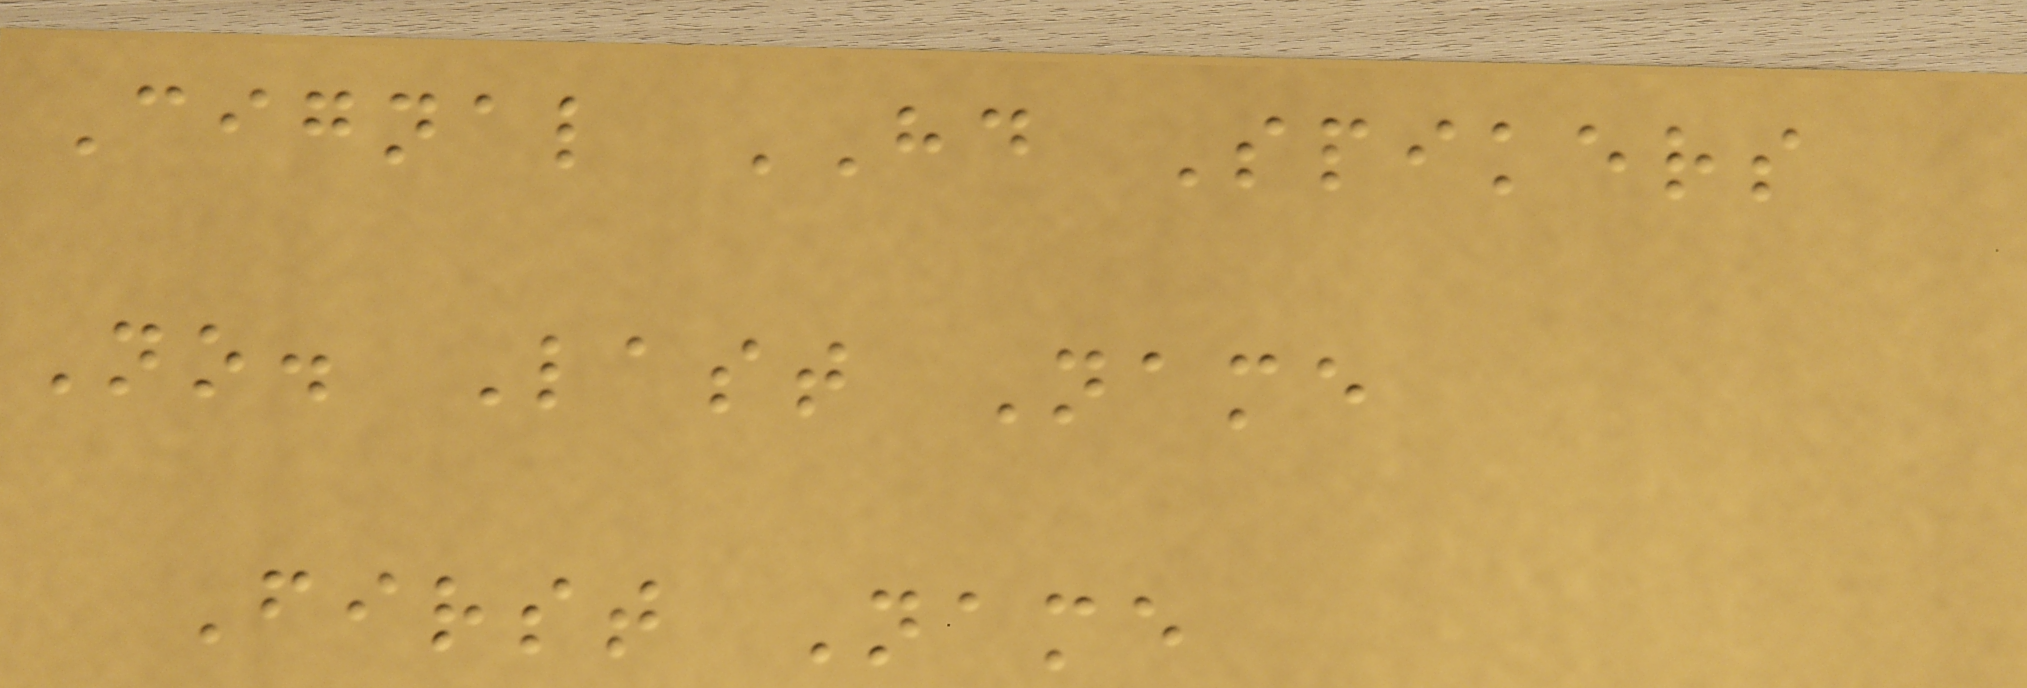Cignal HD Spikers
No. Last Name
First Name
